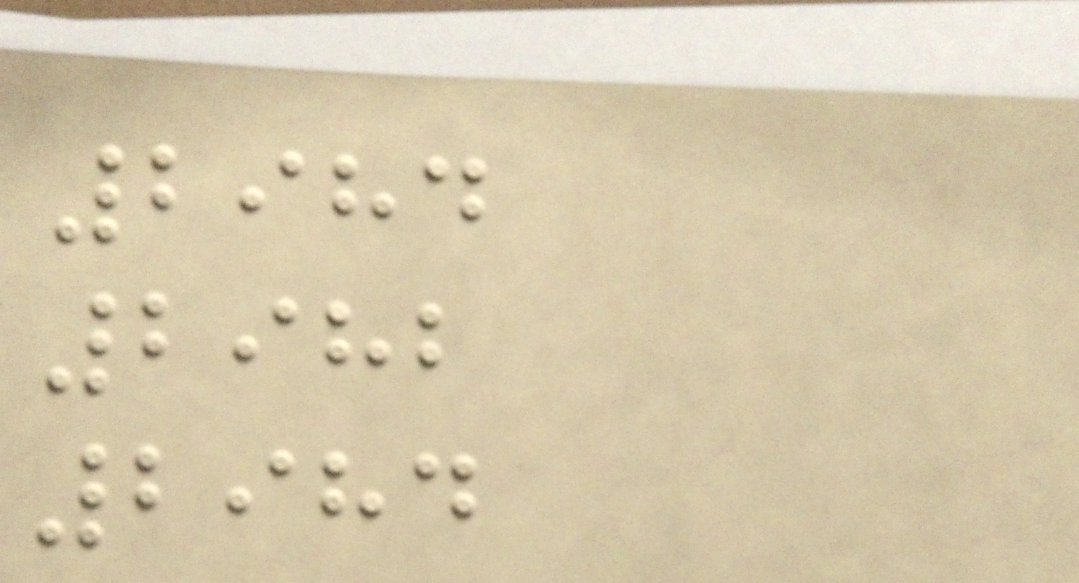2984
2982
2984
